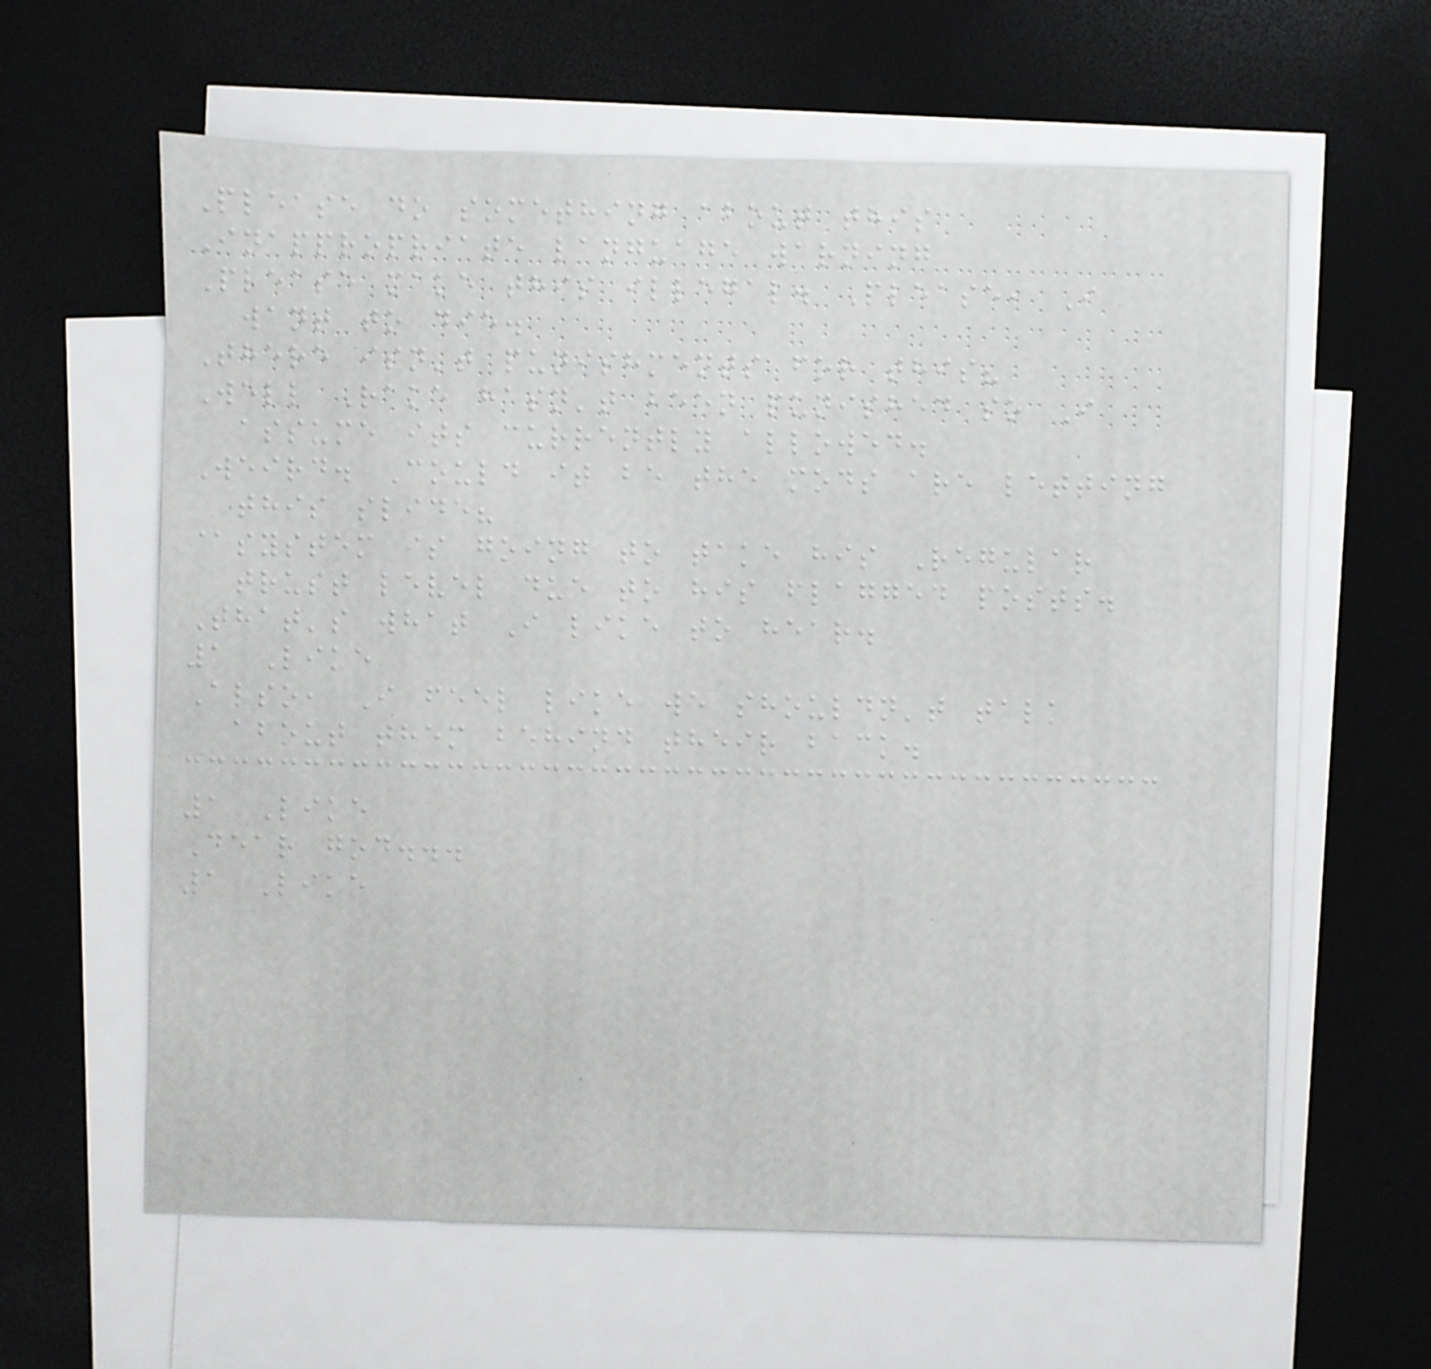Please do something about this
Inappropriate language warning
Please make this illegal. Please, I
want to die.
There isn't punishments for this?
Well Rake hasn't been punished so I
assume its currently allowed.
Weird. Could it be the mods are letting
this slide?
@system is going to take his Regular
trust level due to his flagged posts.
That's what I like to hear.
1 Like
Also, I feel like we shouldn't talk
about them behind their back.
1 Like
Dear god...
1 Like
